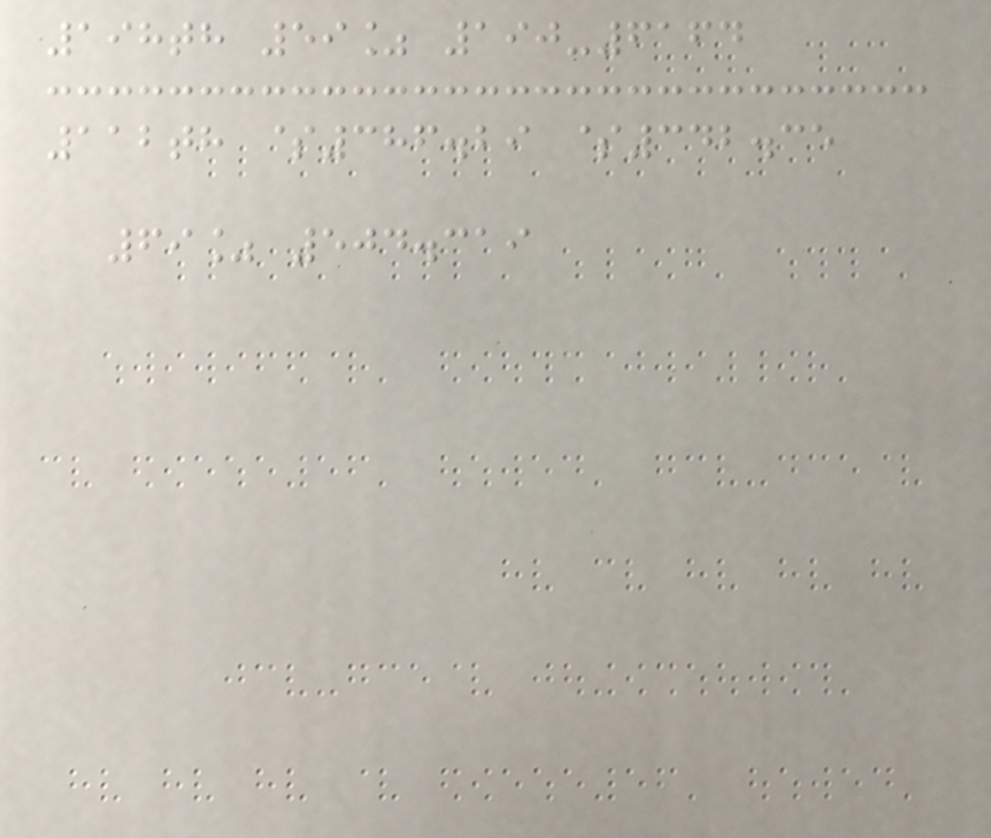198th 59% 190-6164
112th $386.29 $342.35
69% 504.319
